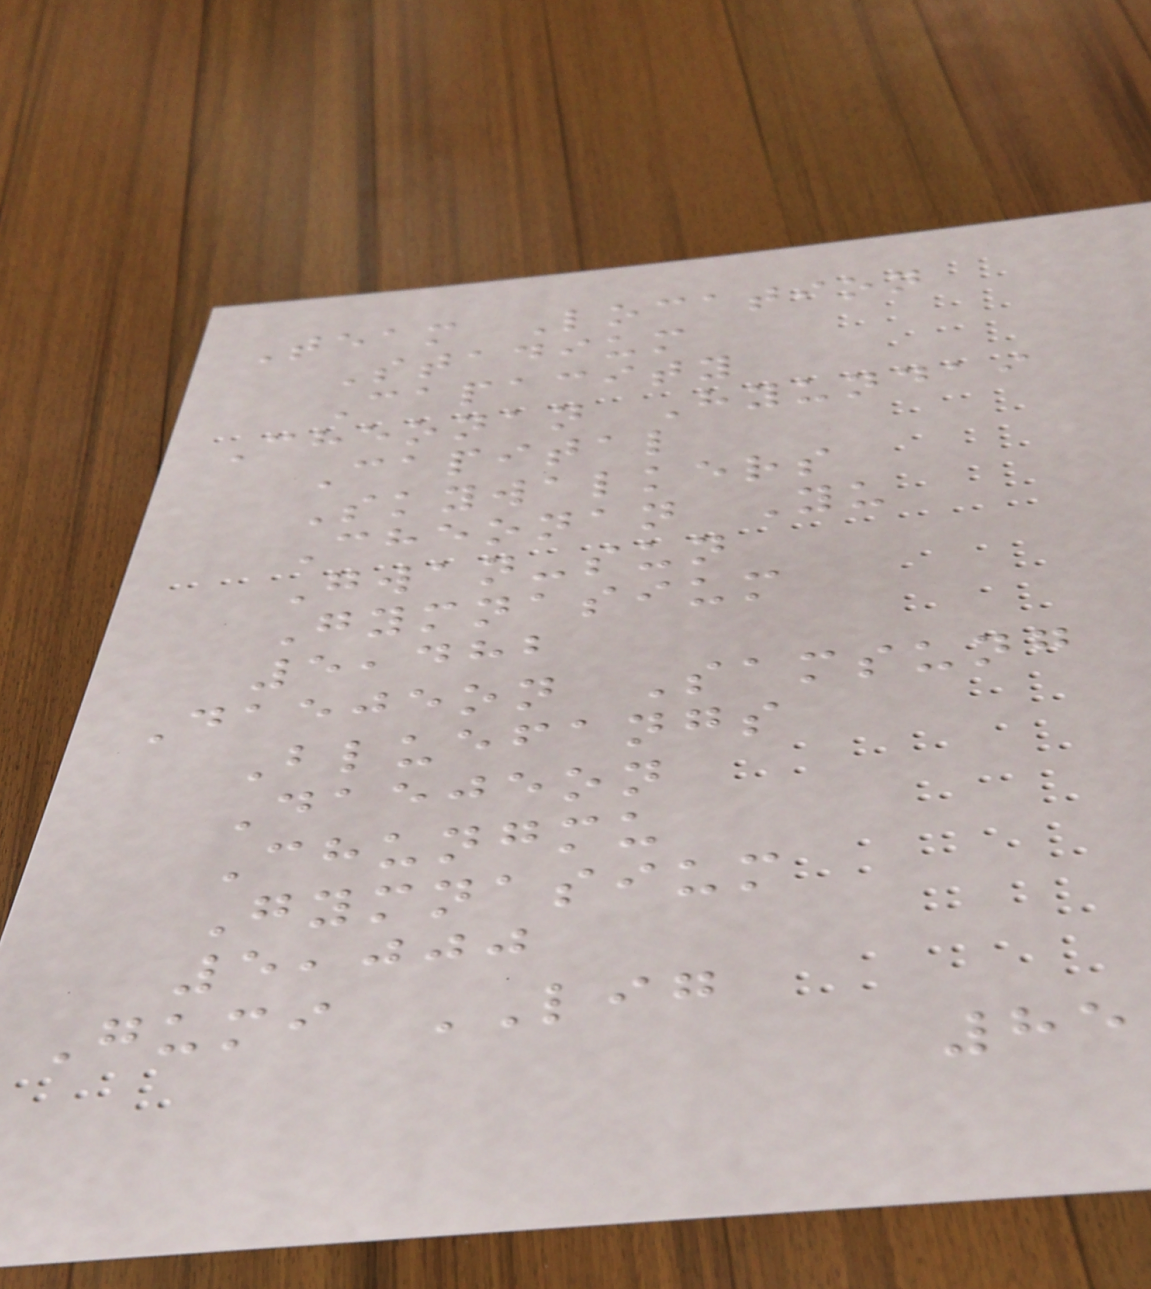Team Location
Stadium
Capacity
Cheonan Hyundai
Capital
Skywalkers
Cheonan Yu
Gwan-sun
Gymnasium
5,482
Daejeon Samsung
Bluefangs
Daejeon
Chungmu
Gymnasium
5,000
Gumi LIG
85
